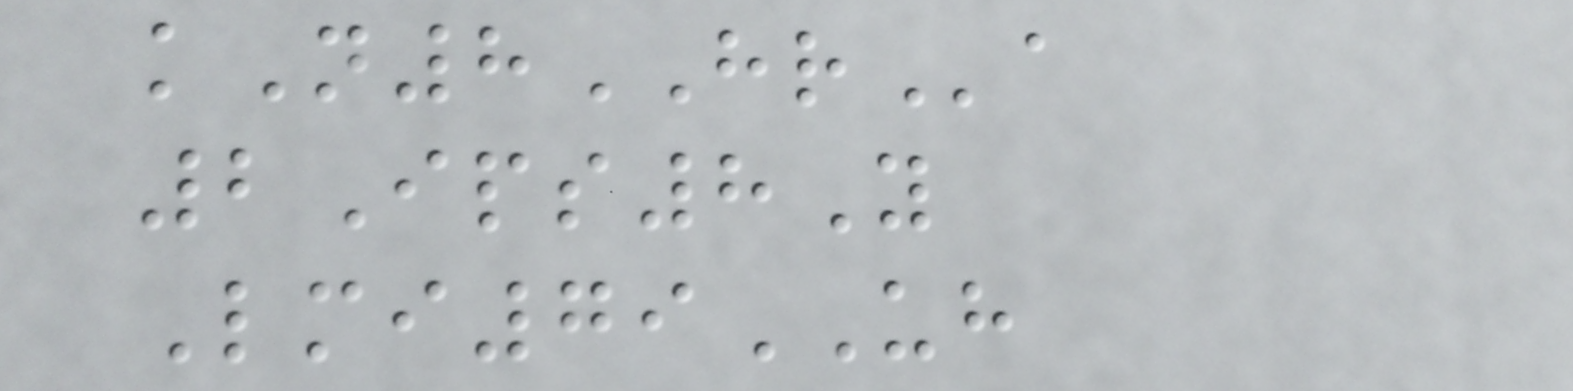kN8HRa
2Ips8Y
Lmi79UH
